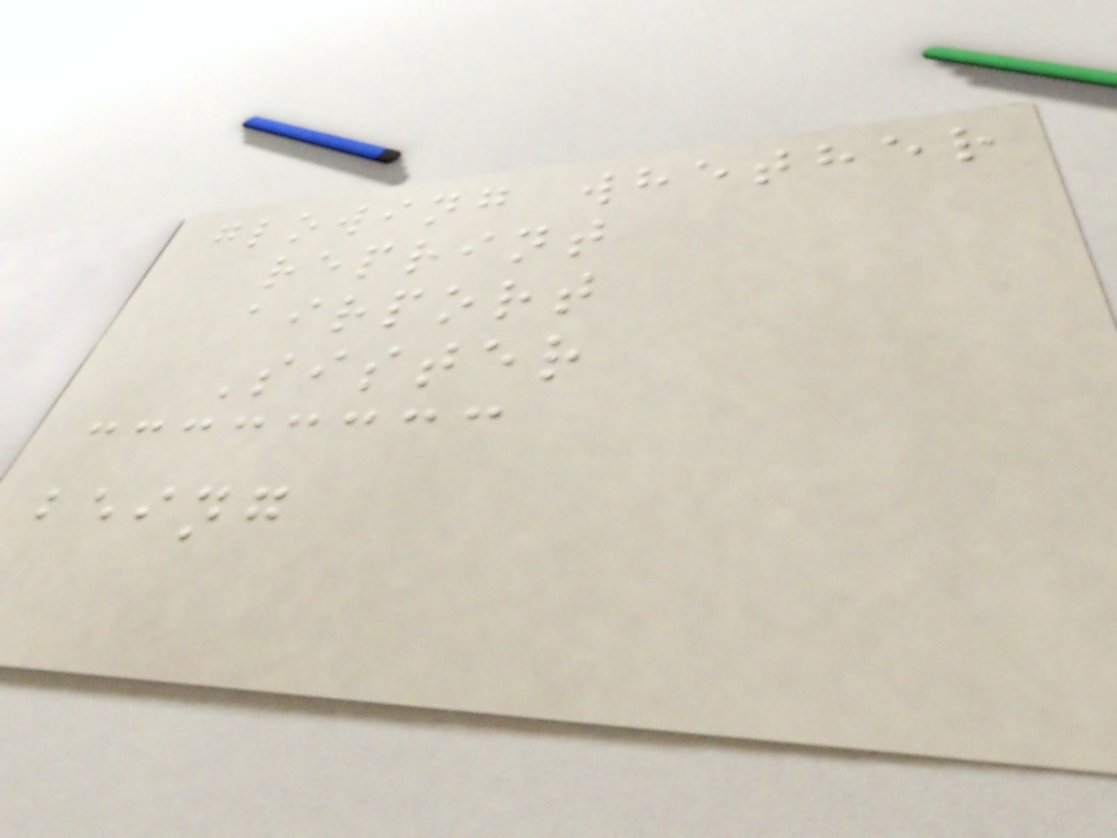glowing whether
reprint
airport
Sister
being
